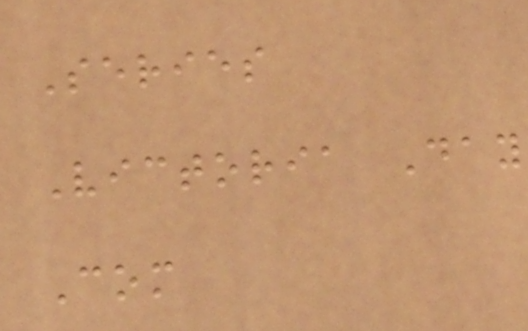Series
Victoria Day
Com
